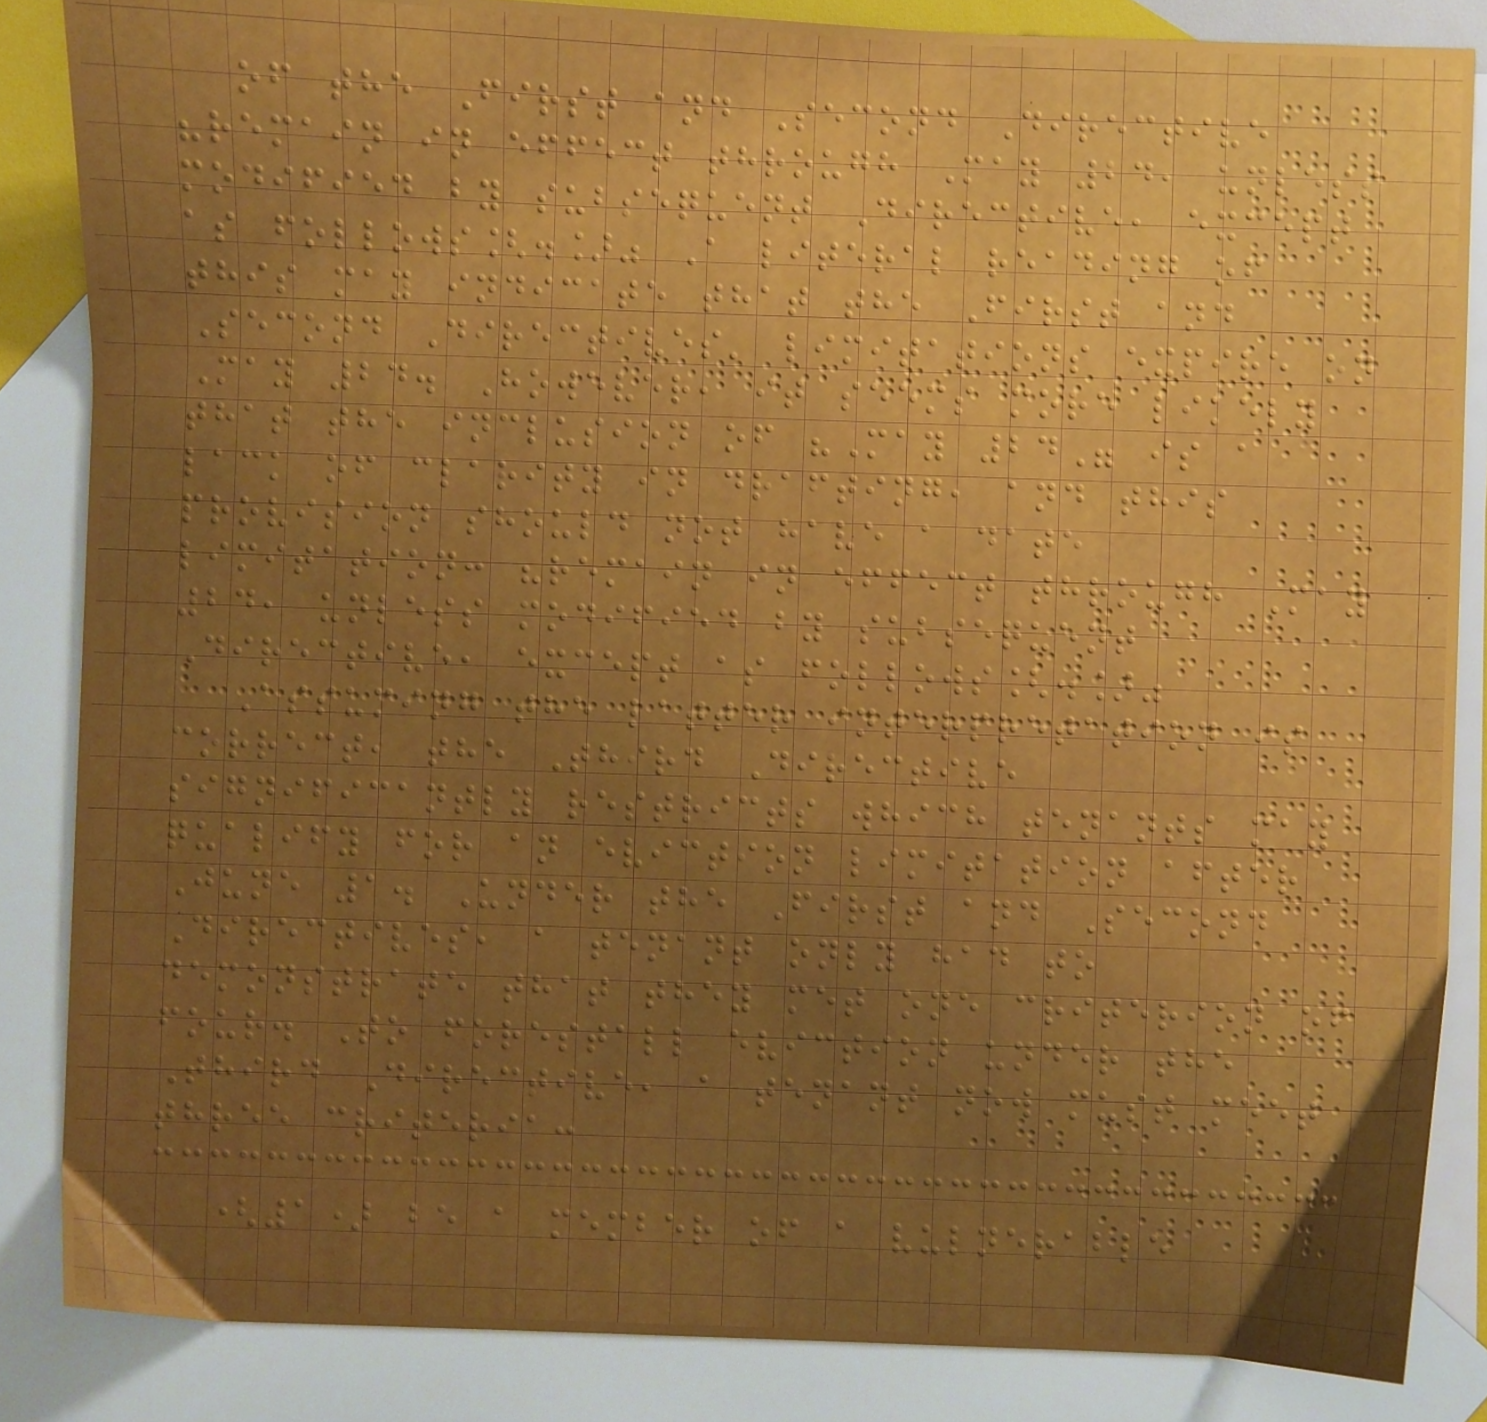of the First and Second Directive
"remain in effect through May 24, unless
modified by subsequent Directive, except
as follows[.]" A literal reading of
this may indicate that the First and
Second Directives' limitations expire on
May 24. However, it seems more likely
that the inclusion of "May 24" is a
lack of clarity in drafting, and this
provision should not have a date
limitation: "remain in effect through May
24, unless modified by subsequent
Directive, except as follows[.]"
Assuming the latter interpretation is
correct, the Third Directive
significantly restricts which tenants may
qualify for an eviction limitation after
June 1. Under the First and Second
Directives, a tenant only had to
demonstrate that they met one criterion of
four. To forestall eviction under the
Third Directive, a tenant now must meet
three criteria:
(1) be a member of a vulnerable
